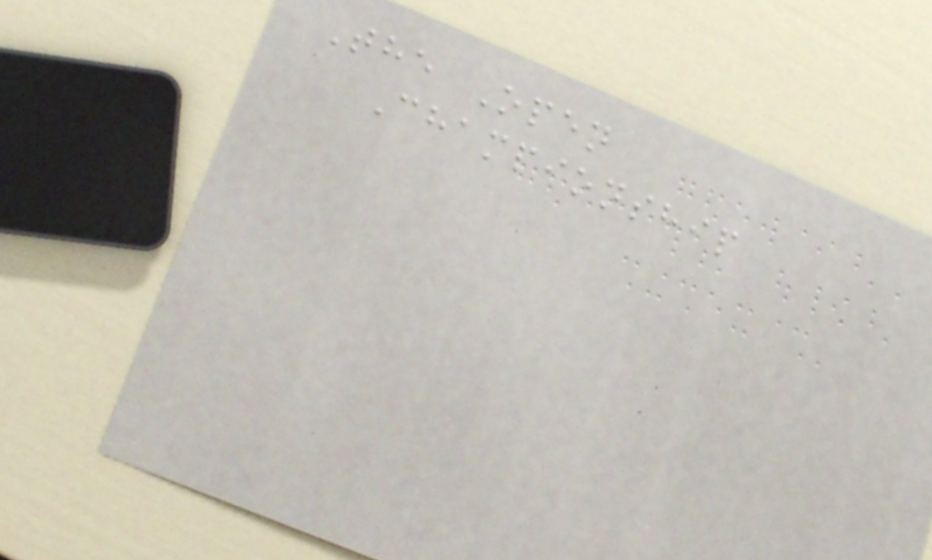The Open
Championship
